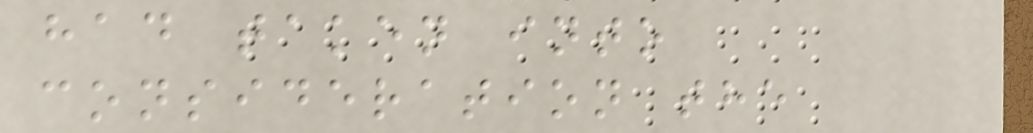had taken into
consideration the
